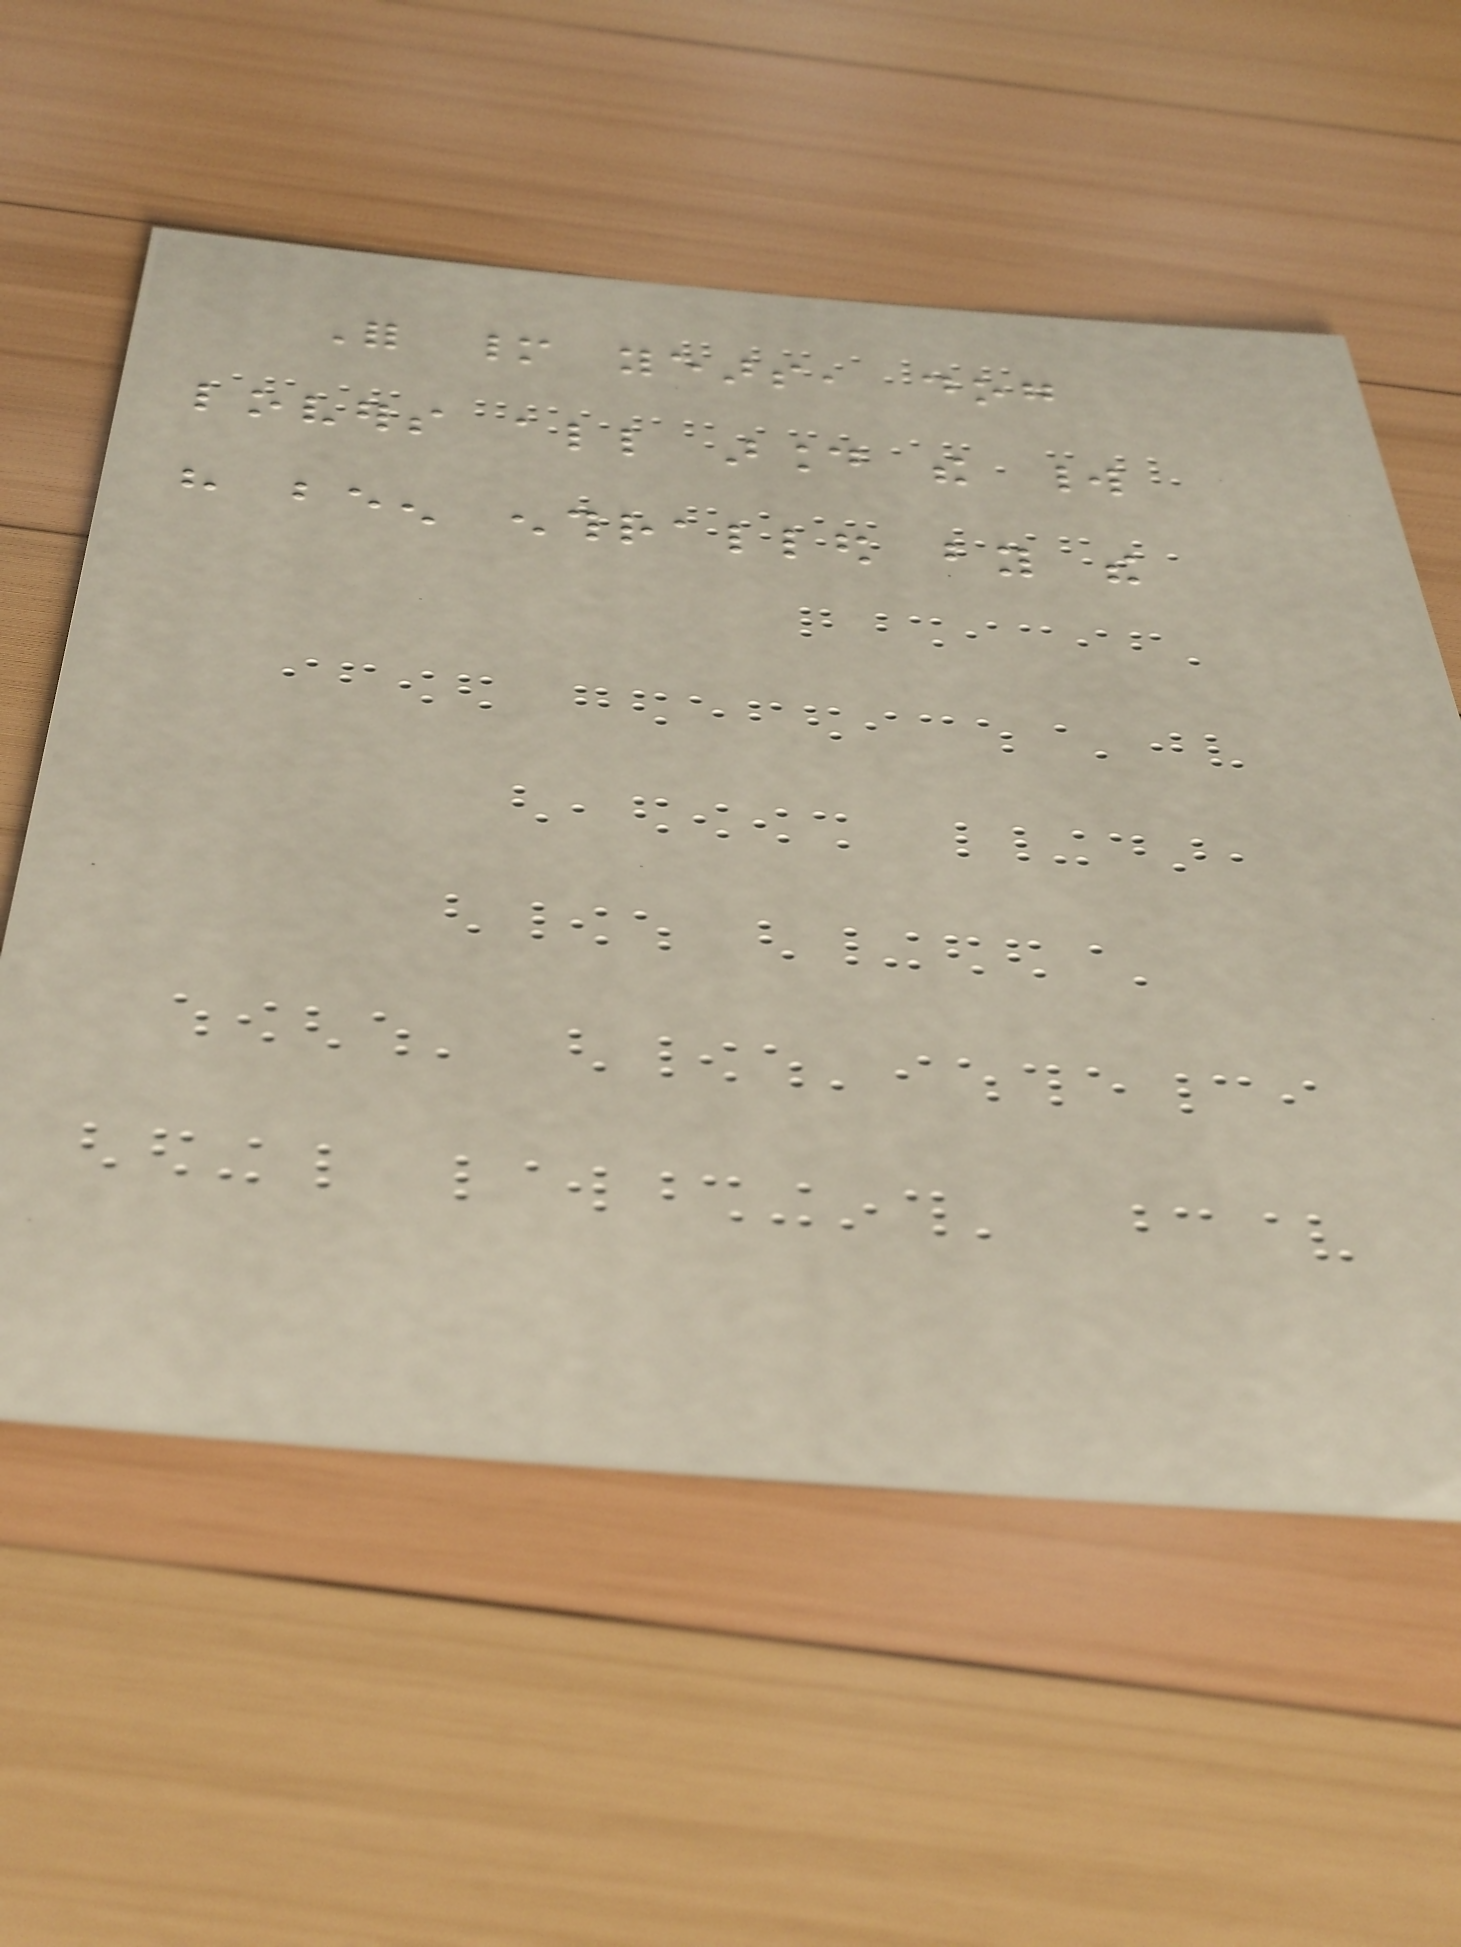For many years, dog
lovers all around the world
have been enthralled by the
